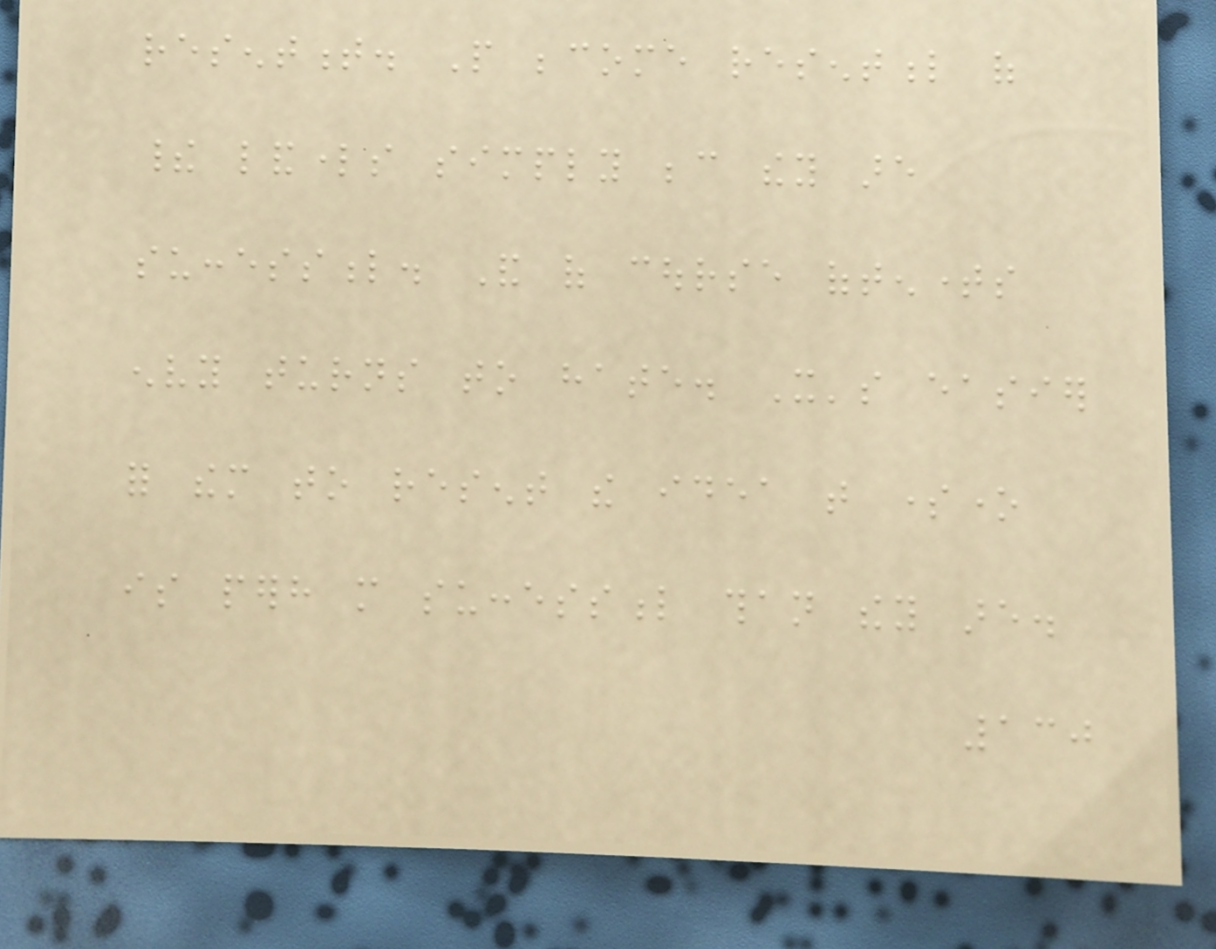resentment. People become resentful of
their landlords simply because they are
successful. And of course oftentimes
envy turns to hate. It's easier
for them to resent the idea that someone
is perhaps more successful than they are.
130
